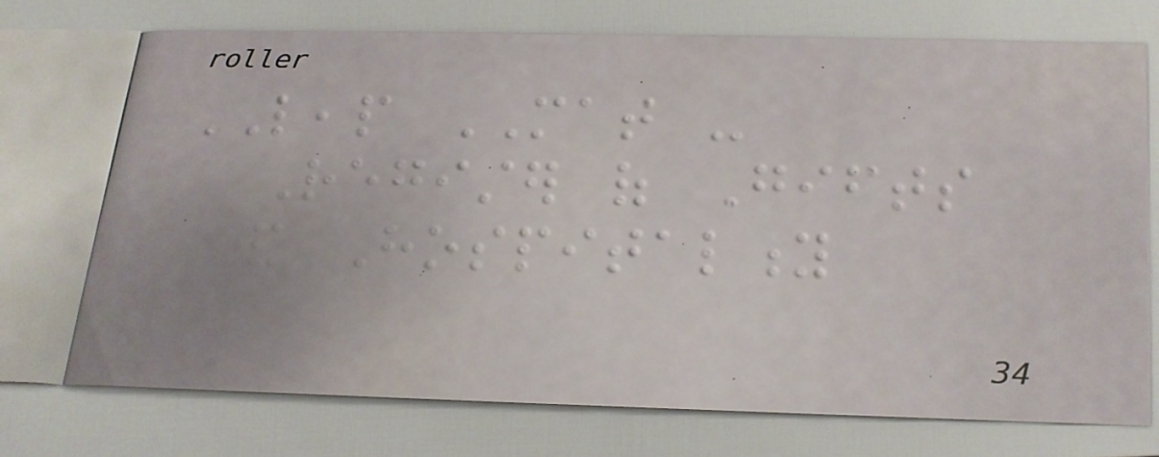LEAP MAT -
Register of Gifts
and Hospitality
